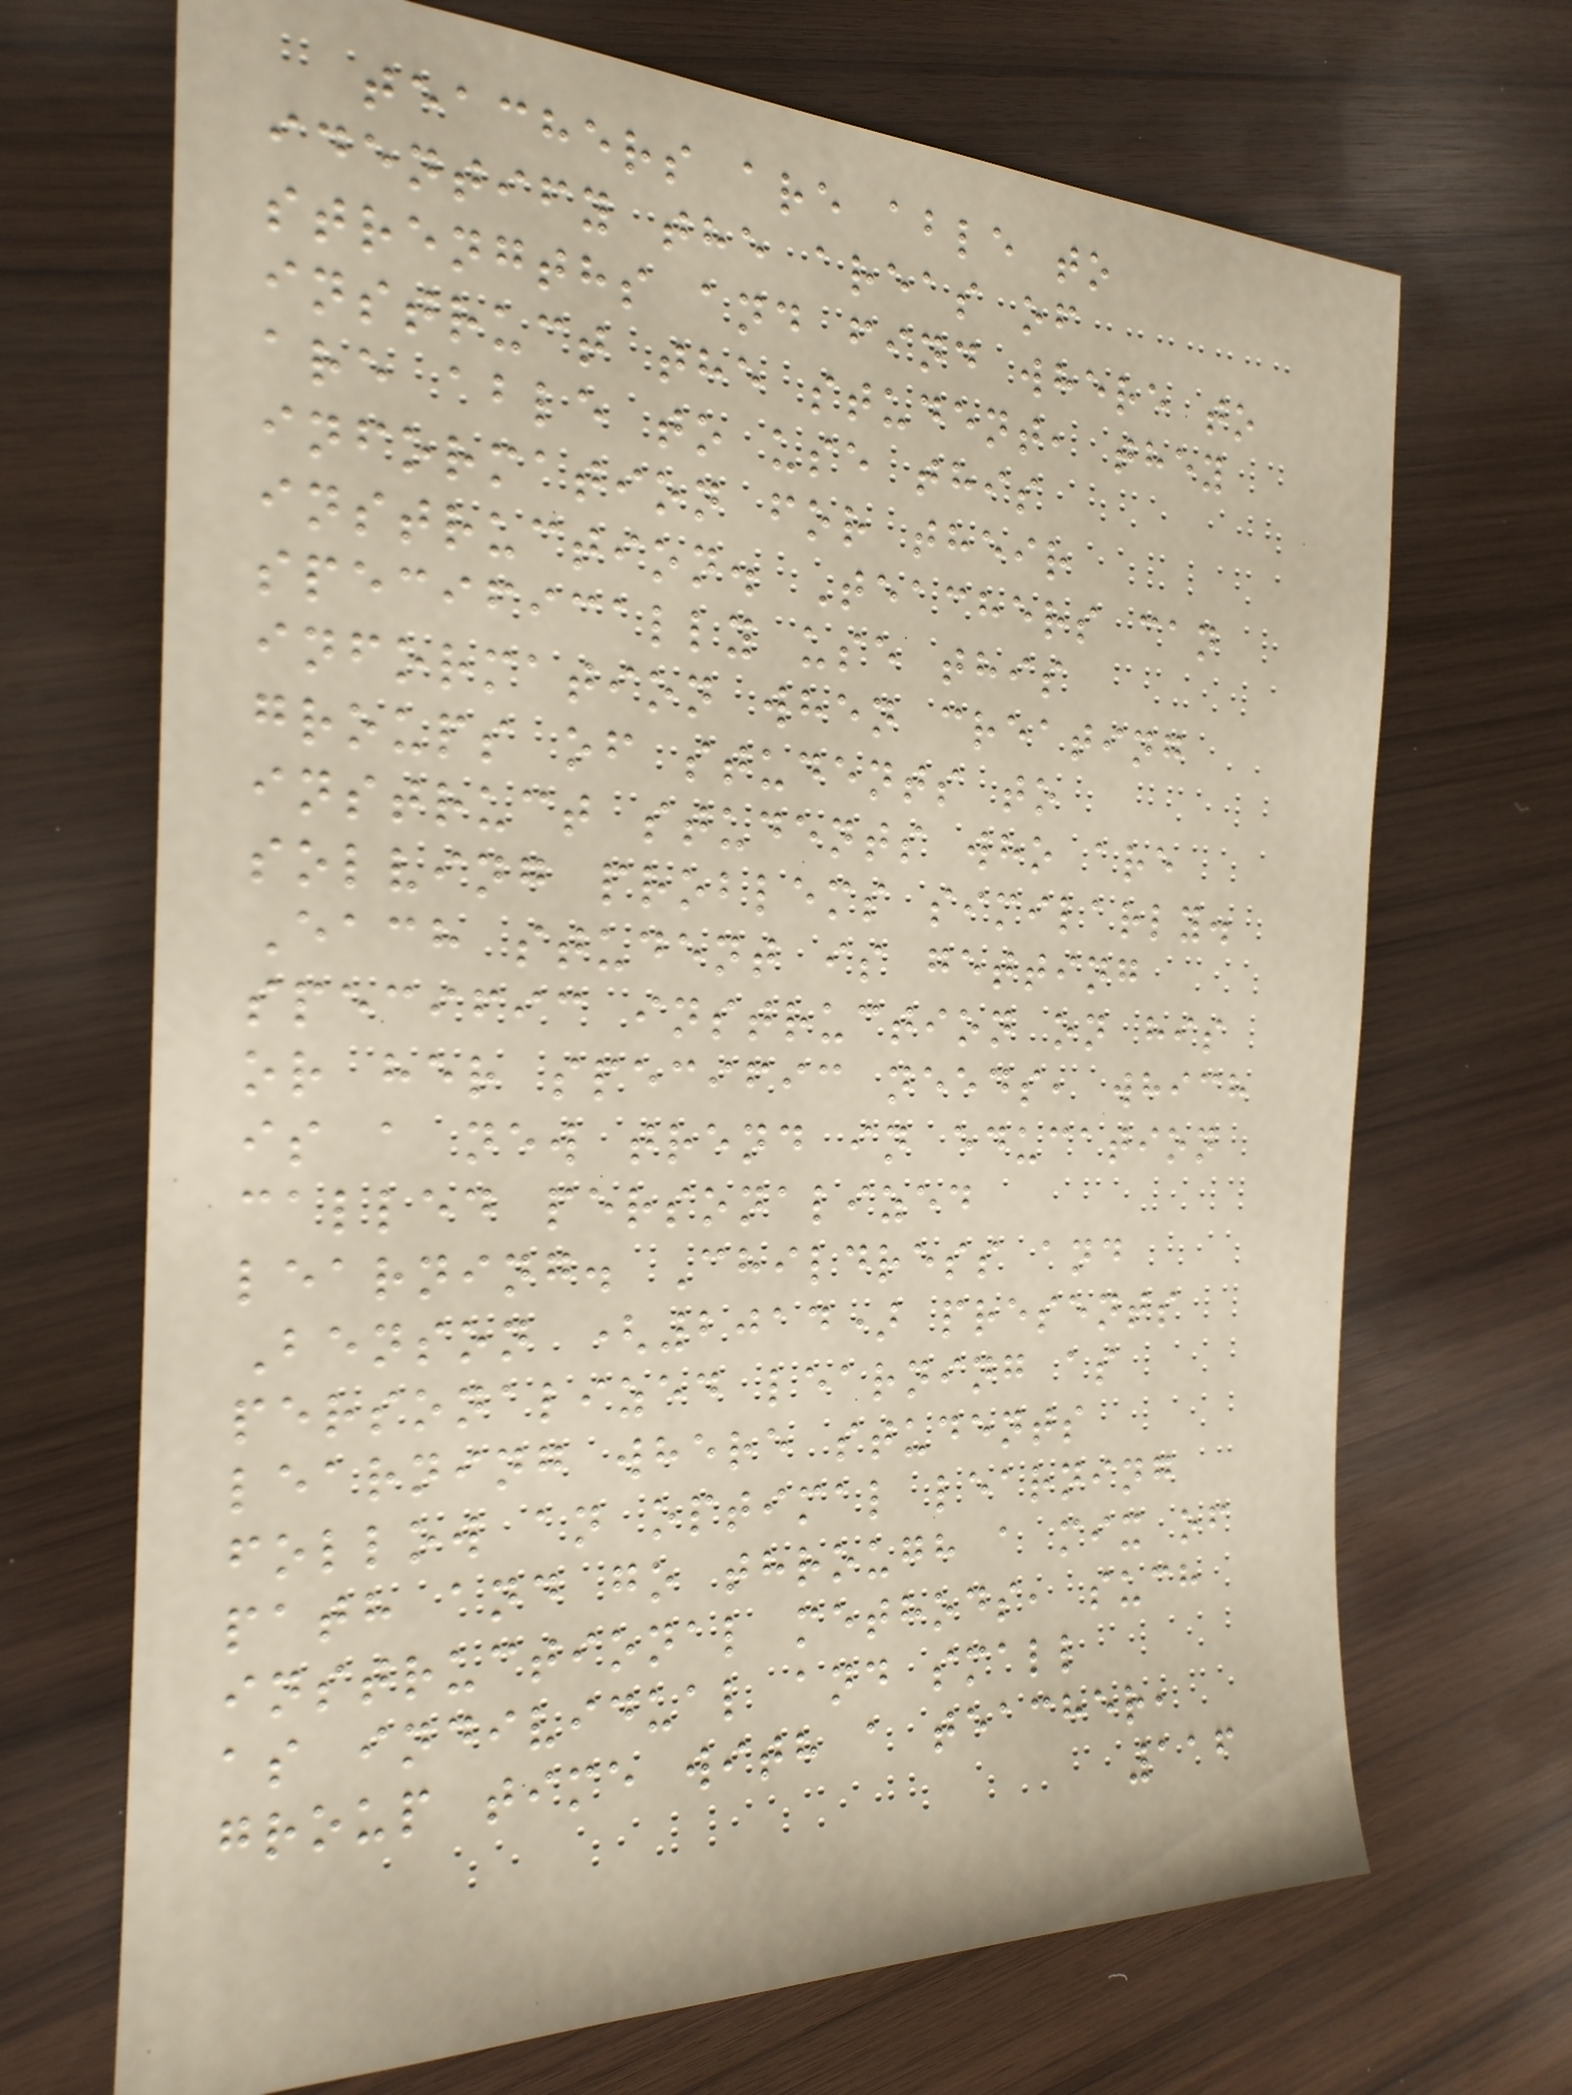teachers are able to
identify the areas of
strengths and find where to
instruct the student, they
are able to use this
information for their
instruction. Teachers can
specifically use this
information when creating
groups of students to
instruct students who are
solving problems similarly.
Each student is getting
specific instruction on his
or her specific needs, which
is a new trend in education
called personalized
learning. Childress and
Benson (2014) presents
personalized learning as
learning where students
follow an optimal learning
path and go through a mix of
instructional methods, such
as individual and small
group time with a teacher,
116
